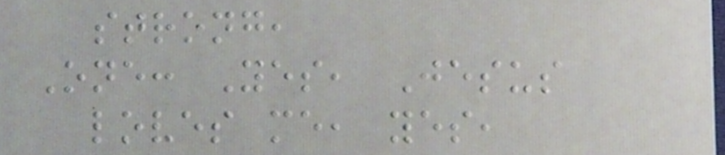strong,
One: Yes, Jesus
loves me, yes,
